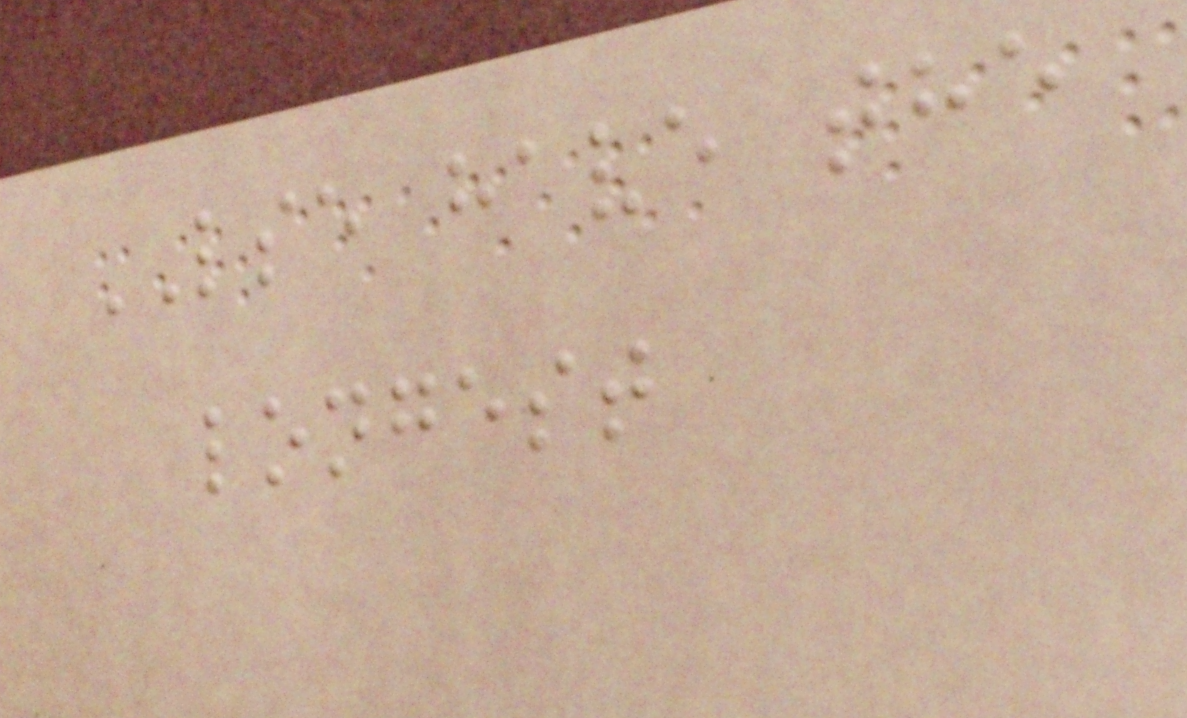LSE have the
longest
